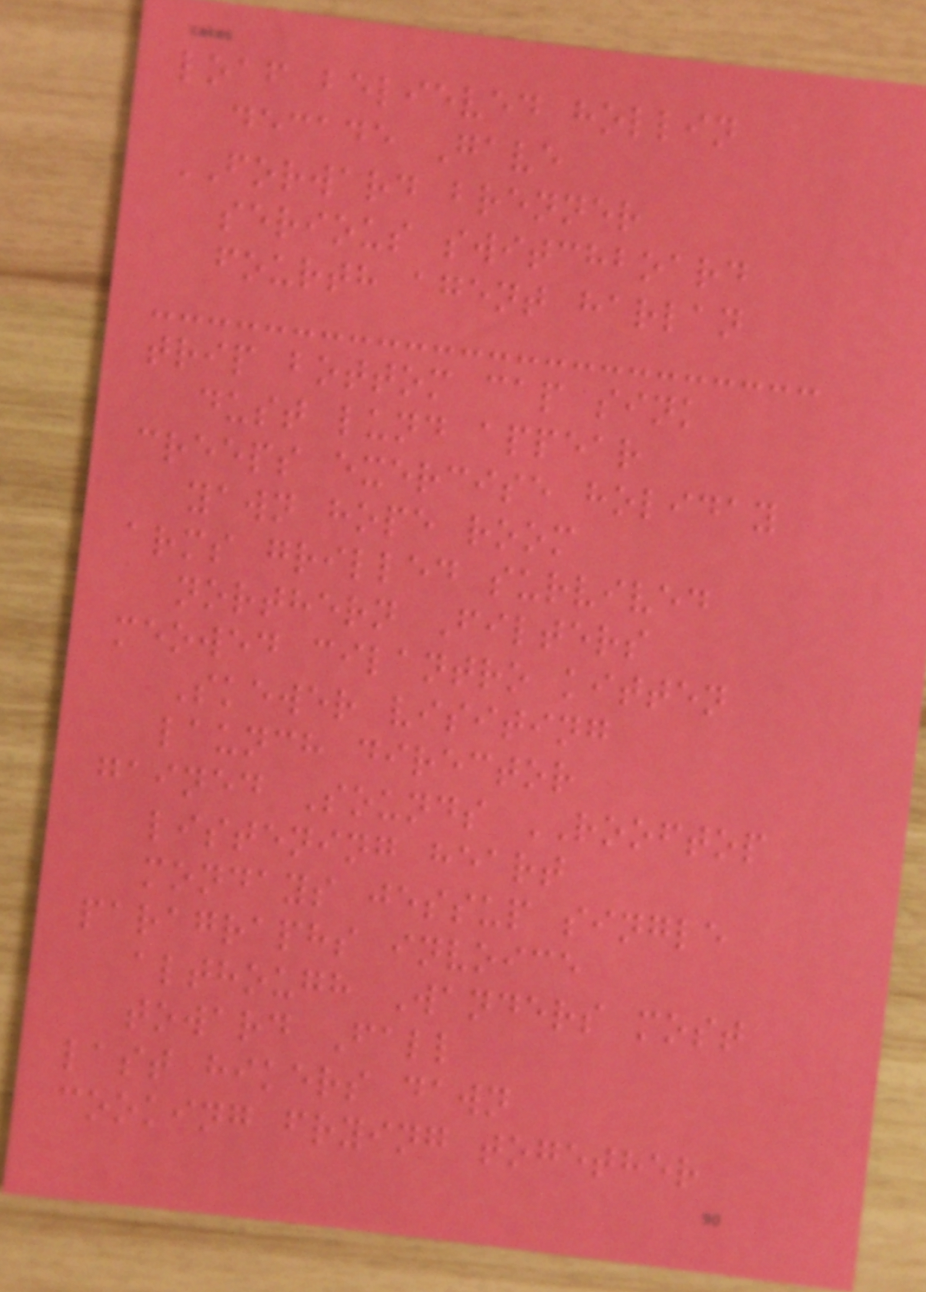loaf believed hollin
decade Gave
FORWARD brenner
serious switchboard
fourth agent harlan
trip bottom cap sink
dust lund appear
creeps exercise holiday
yawn hope room
arms grilled survived
northern Filters
meowed cilantro kitten
Skewer visiting
launch director
gained Sounds ROOFTOP
listening heart
mondays jessup single
paragraphs invoice
although Wanders most
toward Fall
last hikers dawn
cooking frying together
